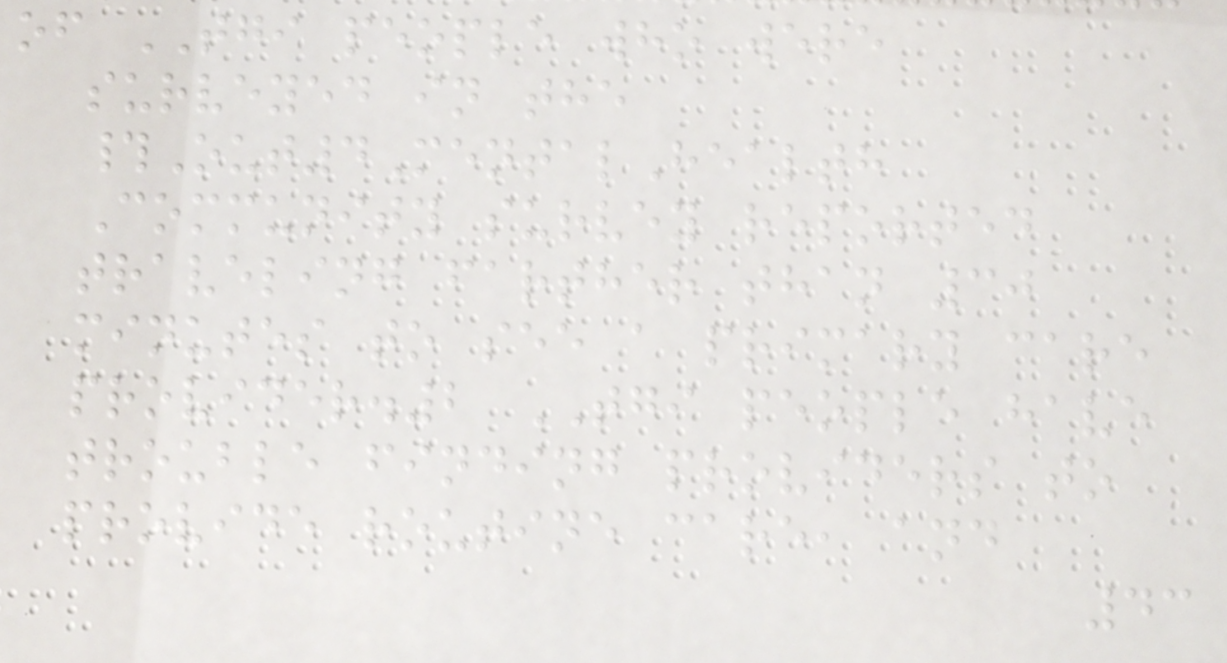of TGI people who were
surveyed in the
#Out4MentalHealth
Community survey reported
traveling farther than 30
minutes to see a primary care
provider.2 TGI people have
trouble finding providers to
provide routine care, and
43
